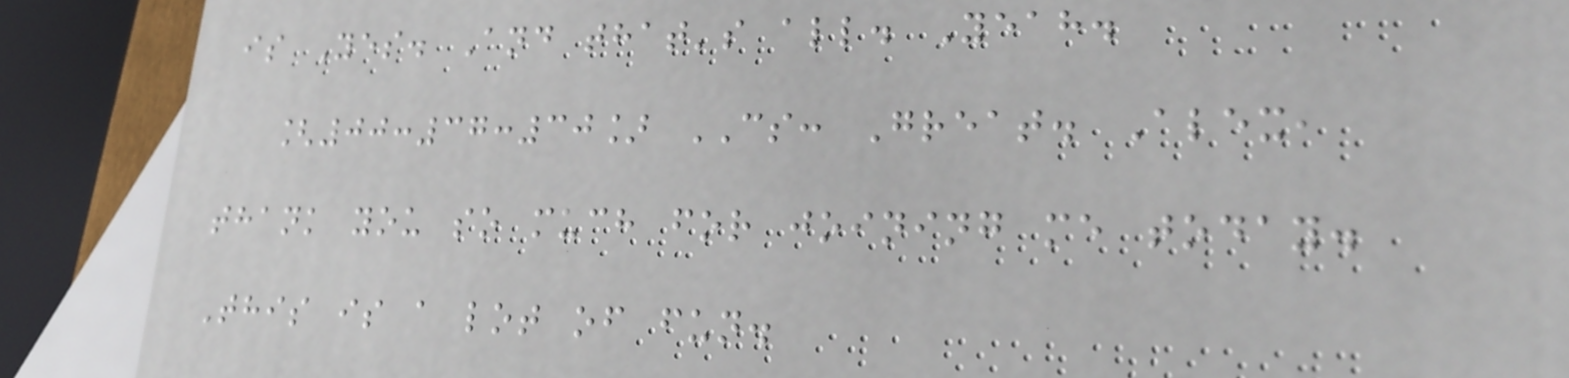is Yes. And that's all. Yeah.
[00:37:30] CS: Great. Alex,
thank you so much for joining me today.
This is a lot of fun.
